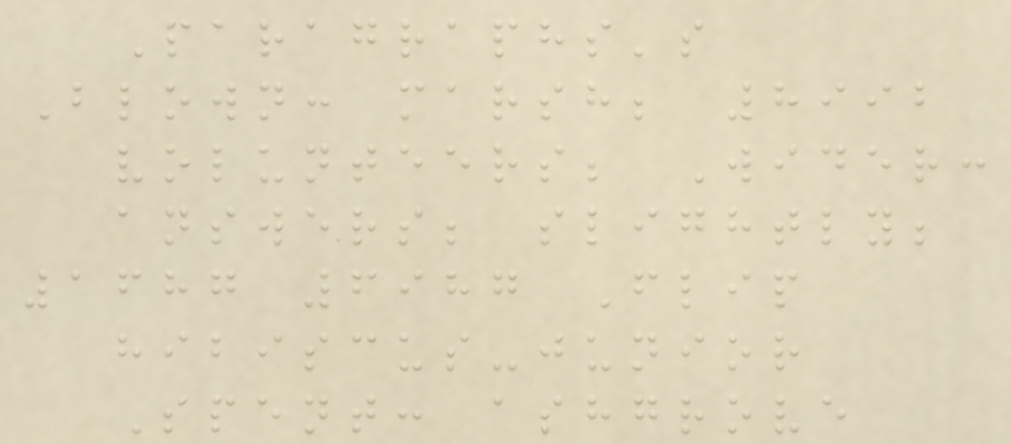Paragraphs's
Blown: marsh; 8992
volunteers; Wider:
answers; slightly;
1687 6987 Flip
hibiscus-junior
Spent: ashgrove
